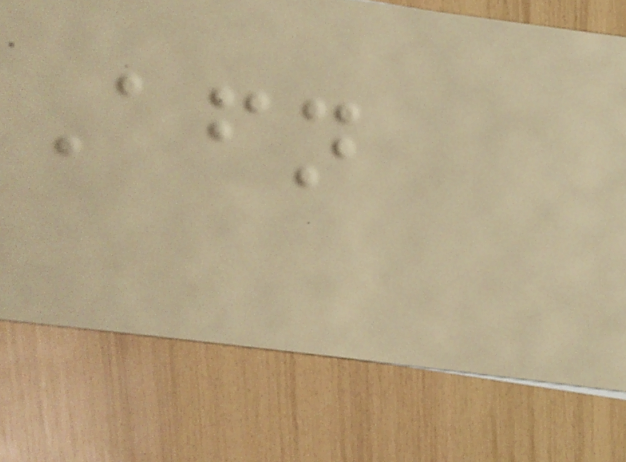Afternoon
